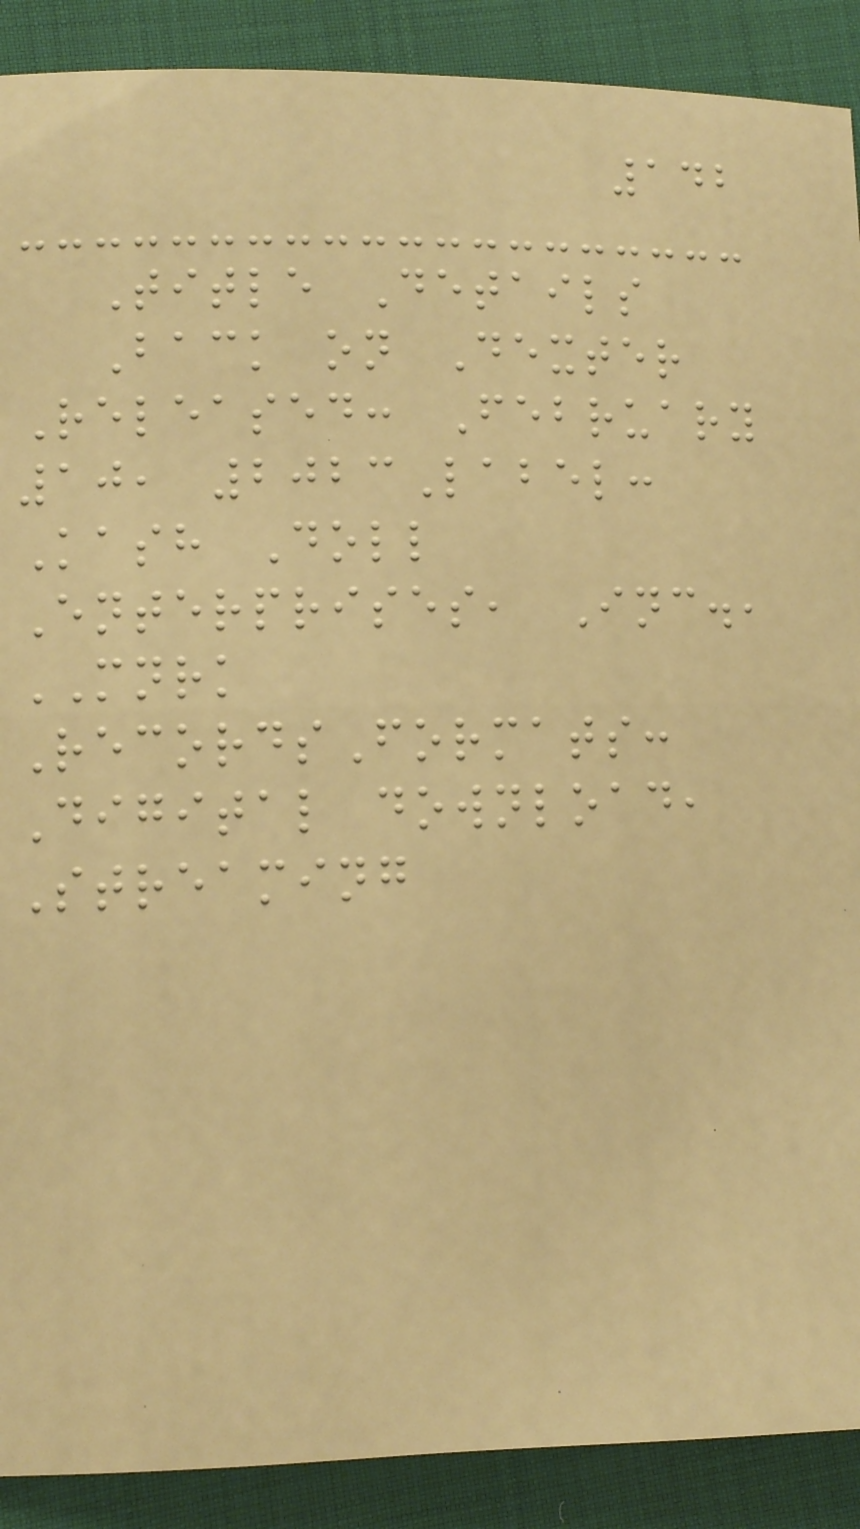142
Title Details
Back on Dexter
Released: February
10, 2023Label:
Kash Doll
Enterprises, Inc.,
MNRK
RecordsFormats:
Digital download,
Streaming
